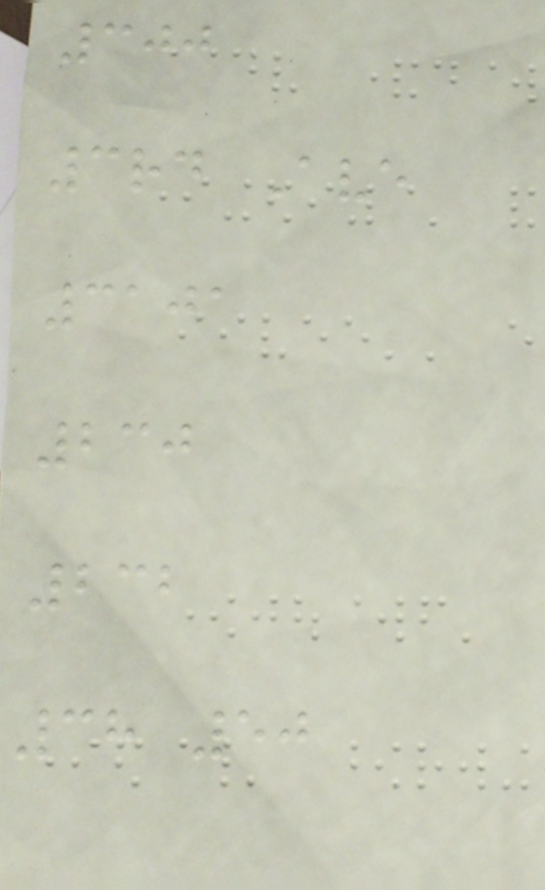300
3rd Ave
3101
230
232
38 50
